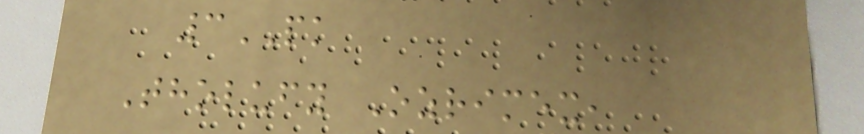3PK
Tholufy Ozrimex,
